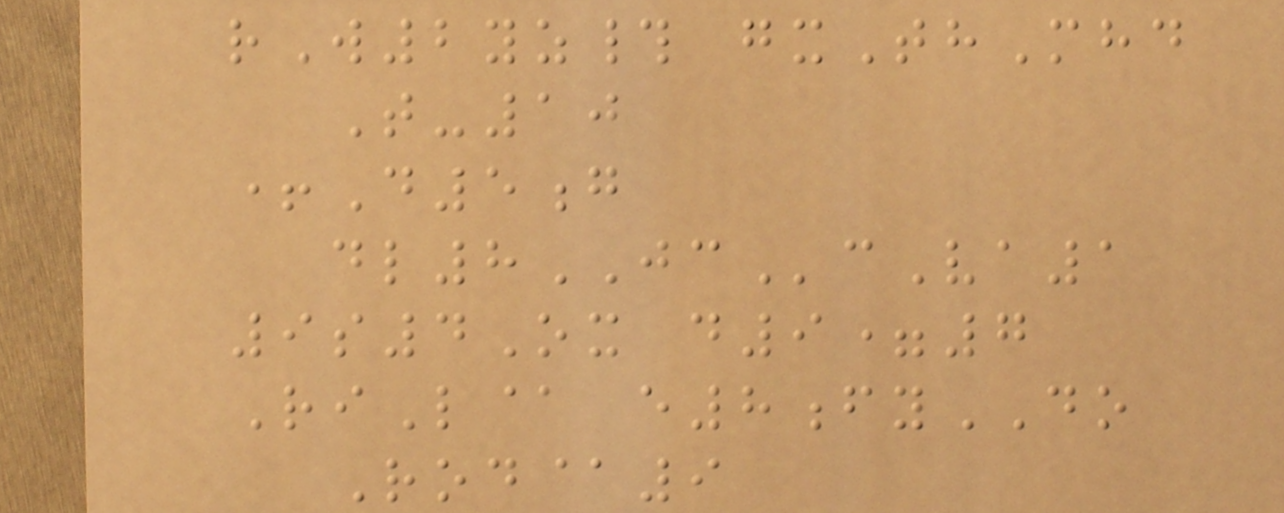rW2yz# gxThMhd
T-10
+D5g
dl8JCcVa1
9s4Ox d9=7
RiL@ e8fyDO
Rod@9
